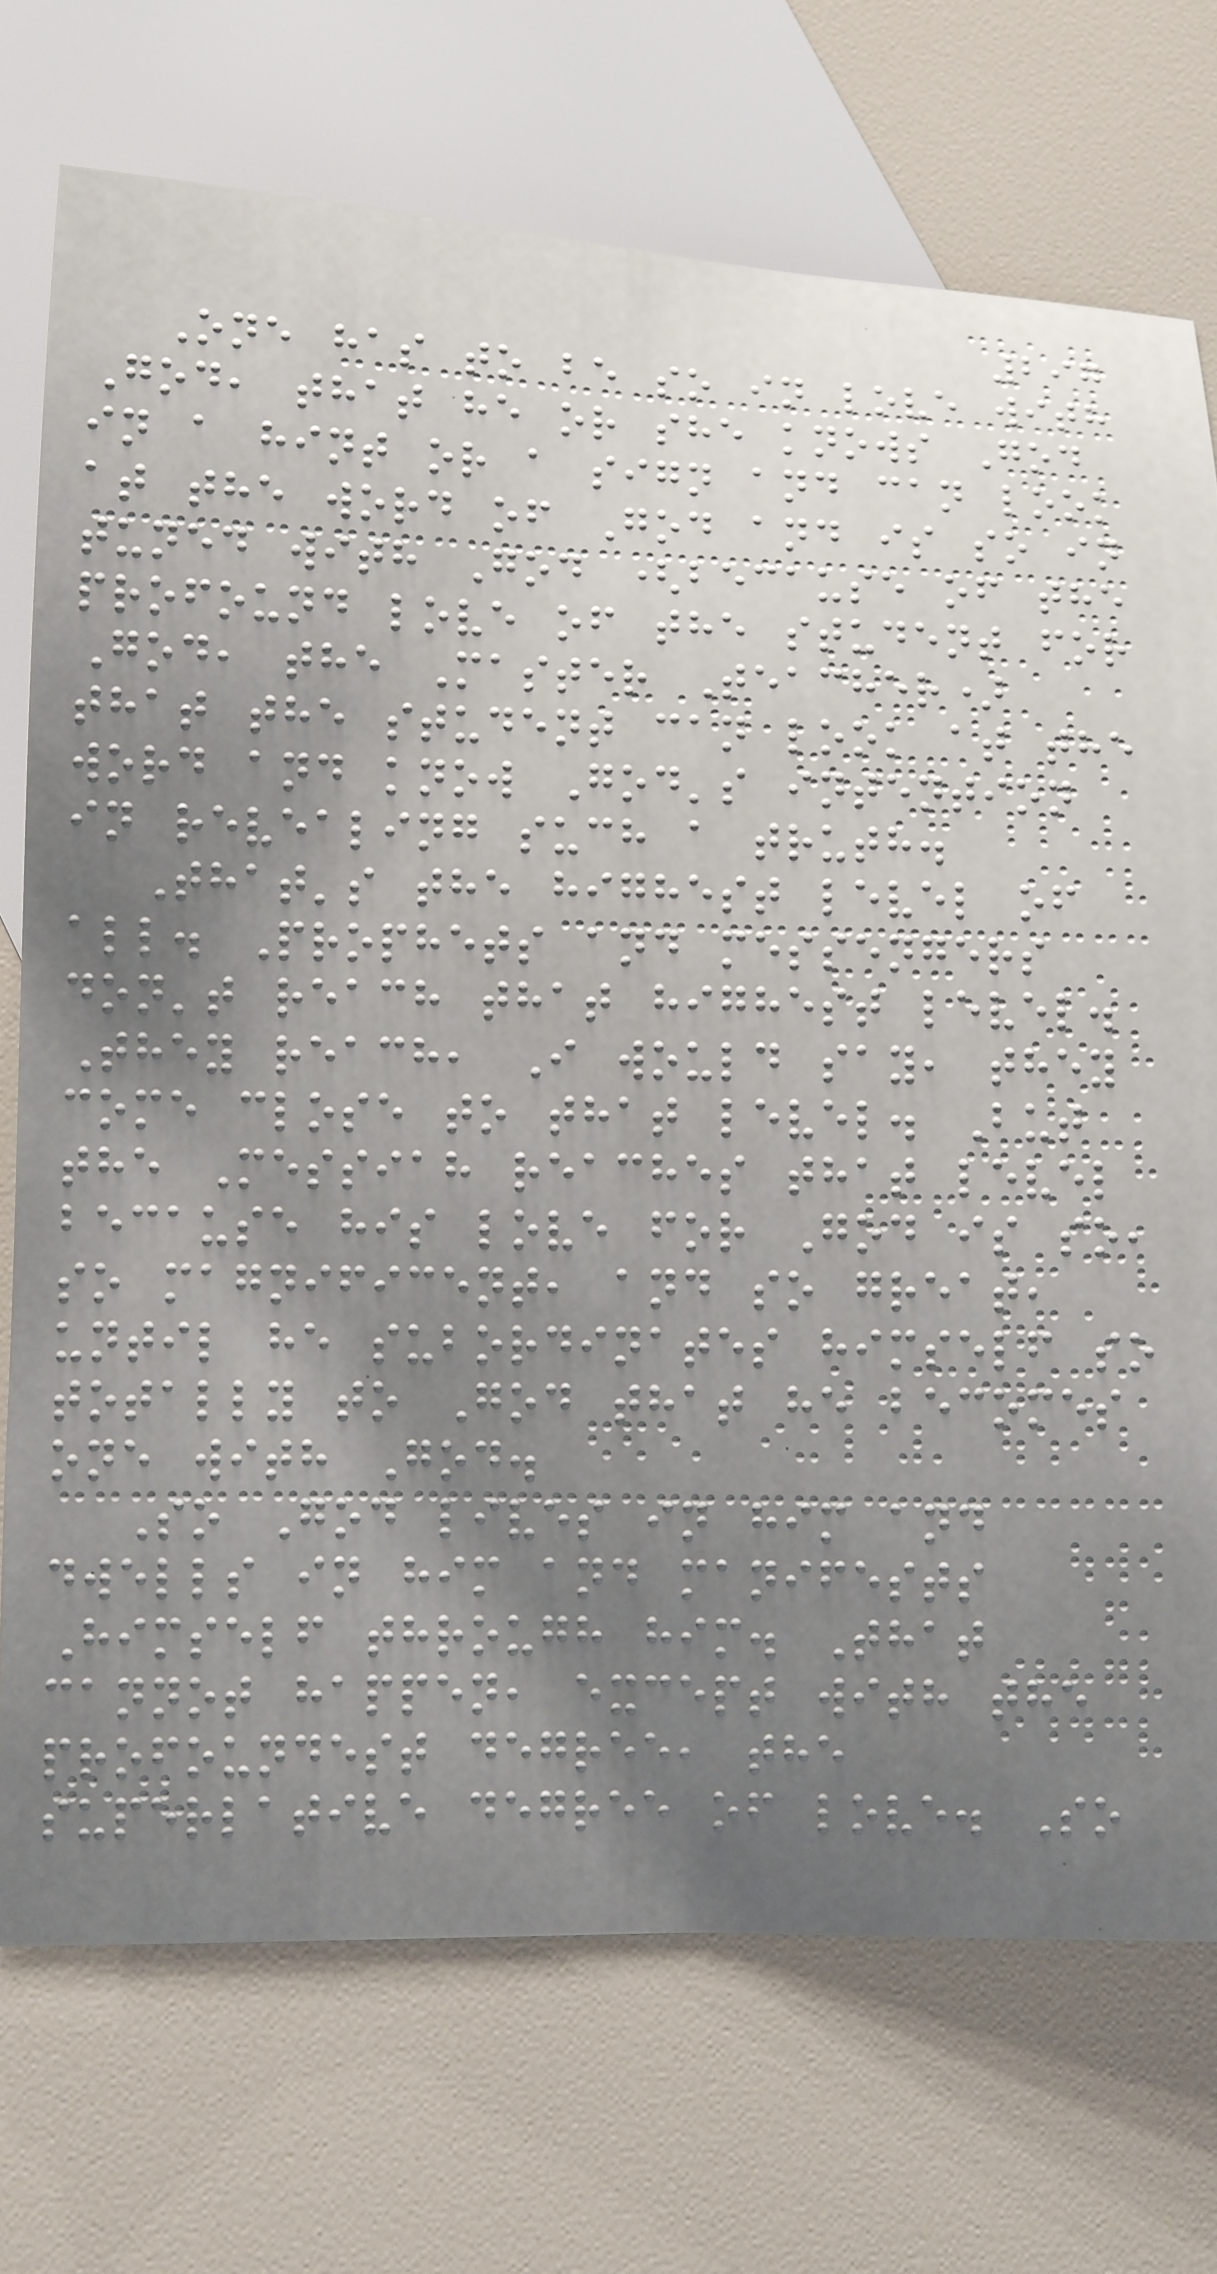297
One has to be so in love with
God, that he or she knows God
in a hint or a sign and can look
at the word of God and is so in
tuned with God (because of the
profound love of the student for
God, the Master Teacher)
that the student can look at the
word and know God's intention
in revealing such a truth.
That's the highest level of
all. Prophets and messengers
don't reach that highest level.
They reach, I would say, they
come close to that level. But
the Messiah reaches that level
because his love for God is so,
so magnificent, and so great,
until he subordinates himself so
totally to God that he becomes
one with God.
So God lives in him and
dwells in him and manifests
Himself through him. That
cannot happen, except with the
profoundest degree, the
superlative degree of love. So
